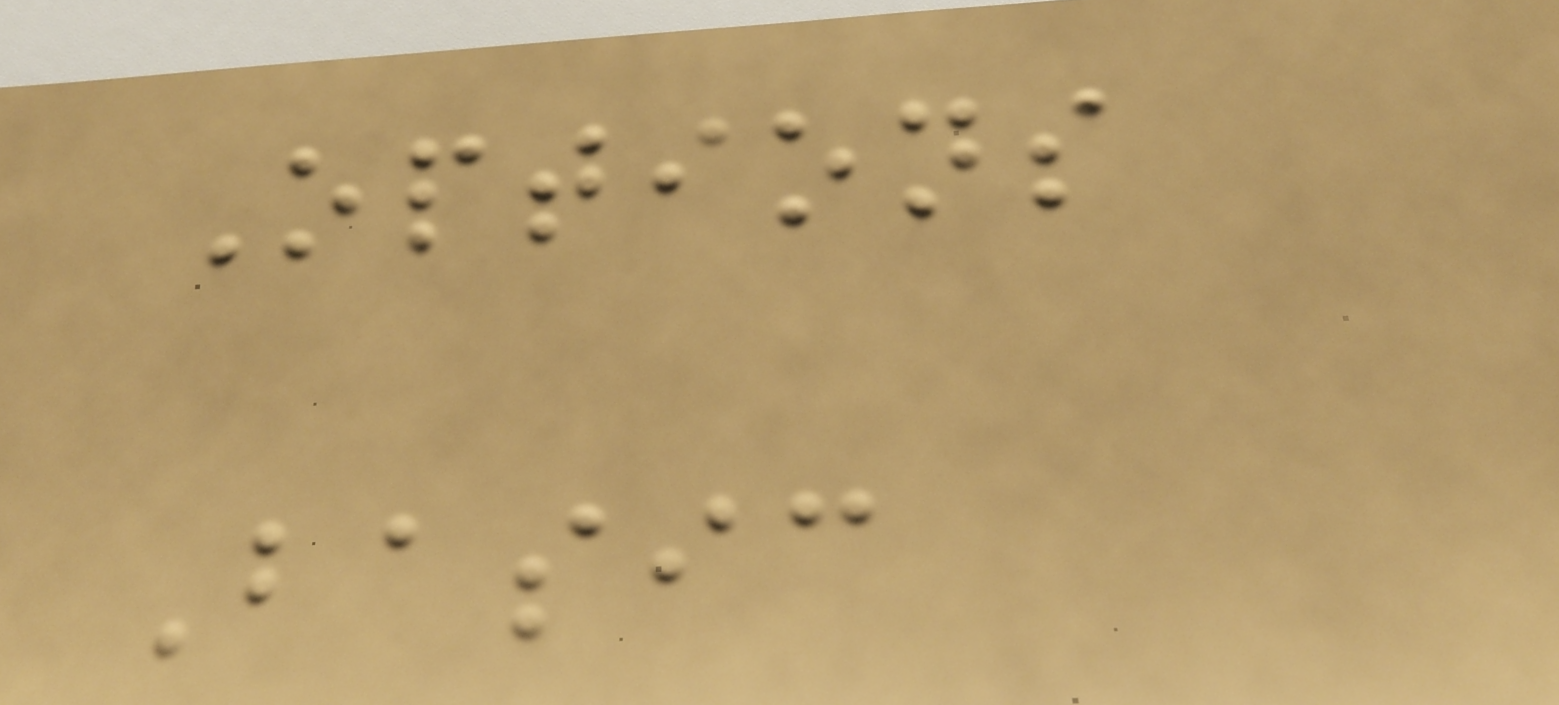Options
Basic
